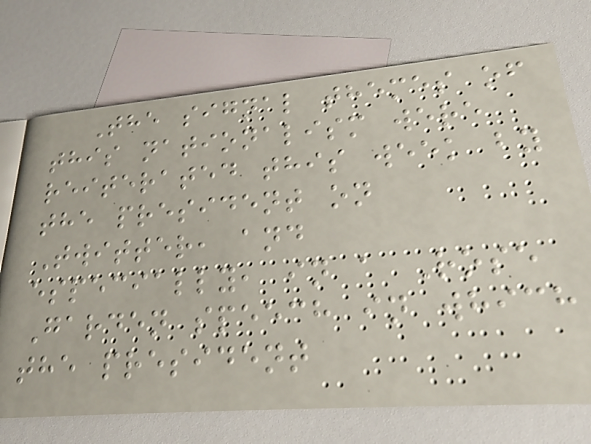The signal themes of
this nationalism were
reiterated this week by
the president on
Twitter, and
especially, in a Rose
Garden speech in which
the president
